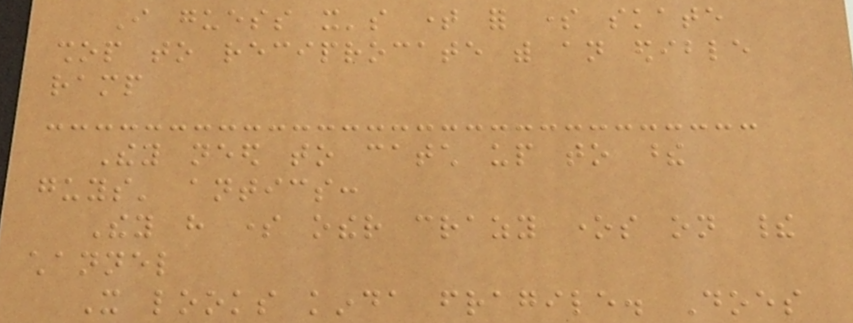I guess it's time for some skate
shop to reciprocate with an edible
ramp
They need to catch up to these
guys' antics:
They have some other crazy ones on their
channel
It looks kinda fragile. Does
